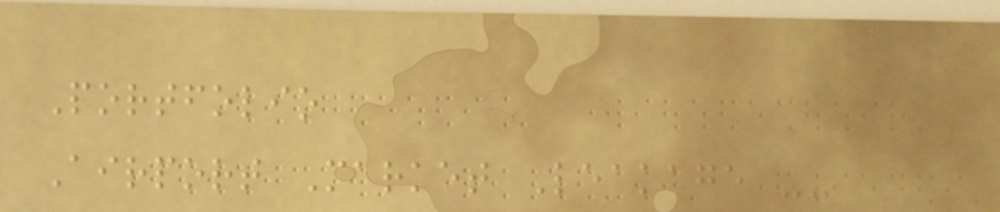Portfolio
Airport Market Leakage --
